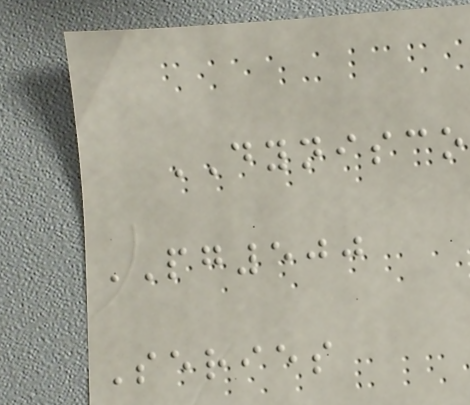DYNISCO
PG500
Series
